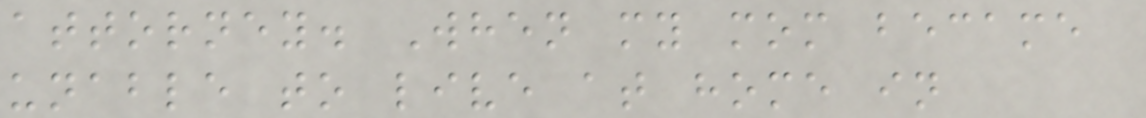attorney. When my mom became
unable to live at home in
